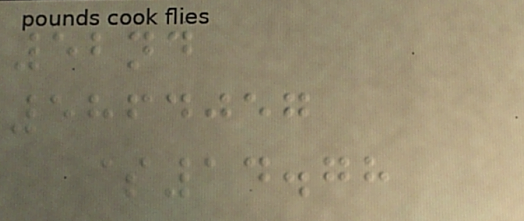52nd
5864057
$14.78
